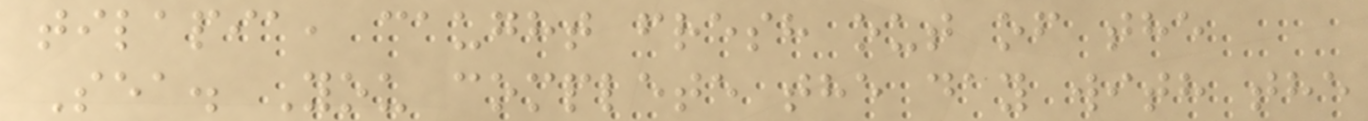tilapia, caught fresh out of the
Sea. You complete the day with the
